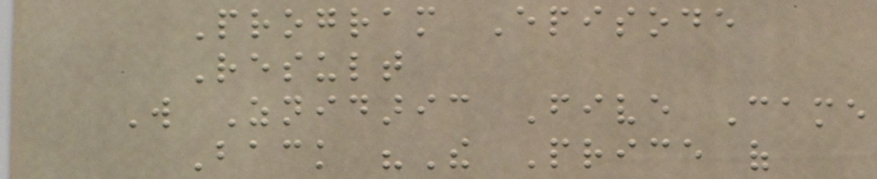Program Episode
Result
Will Znidaric Five Came
Back "The Price of
